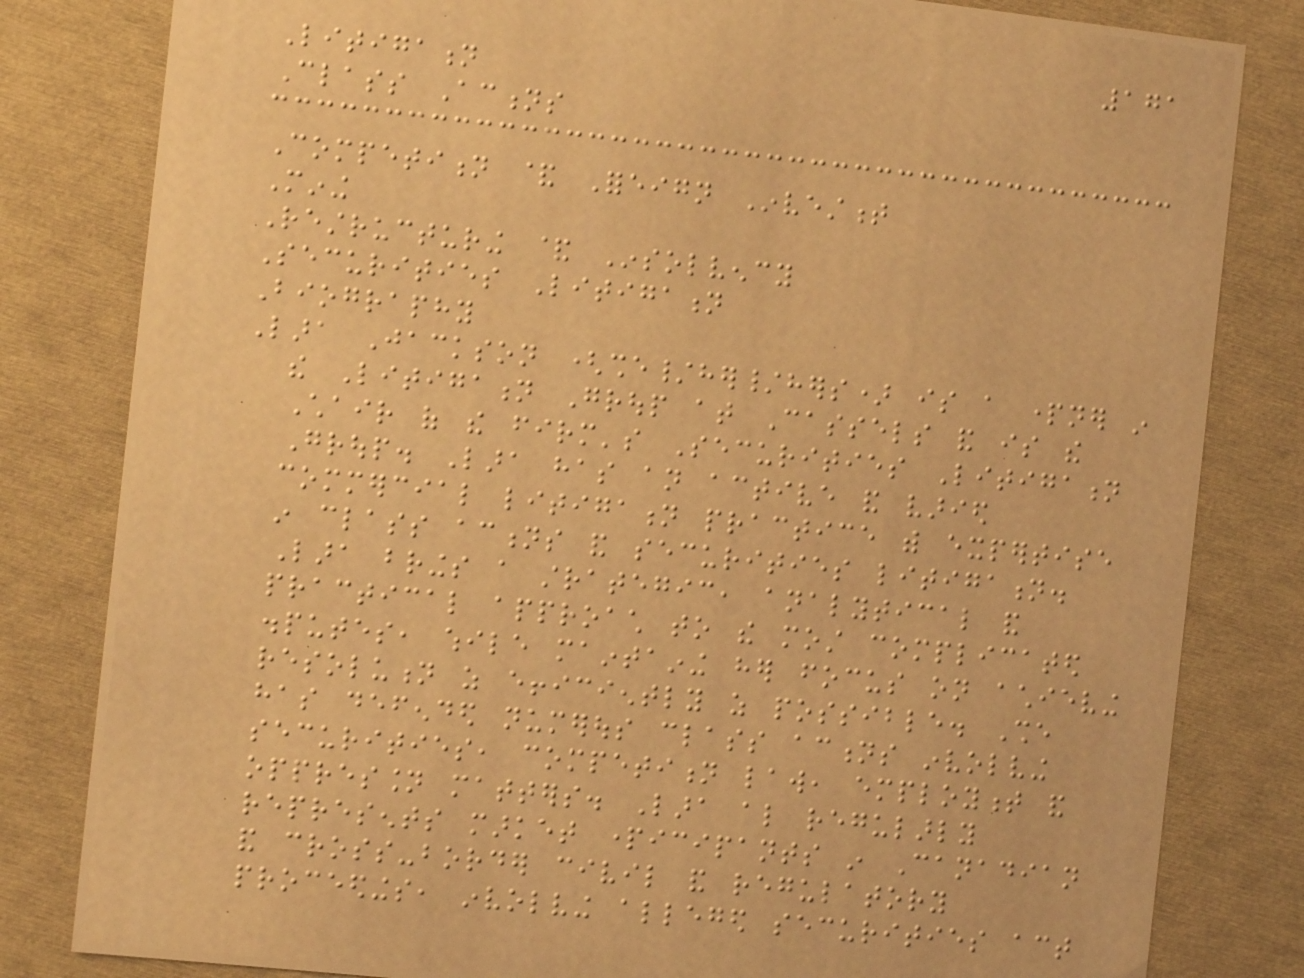171
Litigation
Class Actions
Competition & Foreign Investment
Mining
Restructuring & Insolvency
Securities Litigation
Biography
Lara Jackson (she/her/hers) is a partner in
the Litigation Group at Cassels and is the
Chair of the firm's Securities Litigation
Group. Lara has an active and varied
commercial litigation practice with expertise
in class actions and securities litigation.
Lara brings a strategic, analytical and
practical approach to the most complicated
disputes, while maintaining her focus on achieving
resolution as efficiently as possible. She
has defended numerous class actions involving
securities, competition law, employment and
oppression matters. Lara also regularly
represents market participants in Canadian
and cross-border civil and regulatory
proceedings, involving alleged securities act
